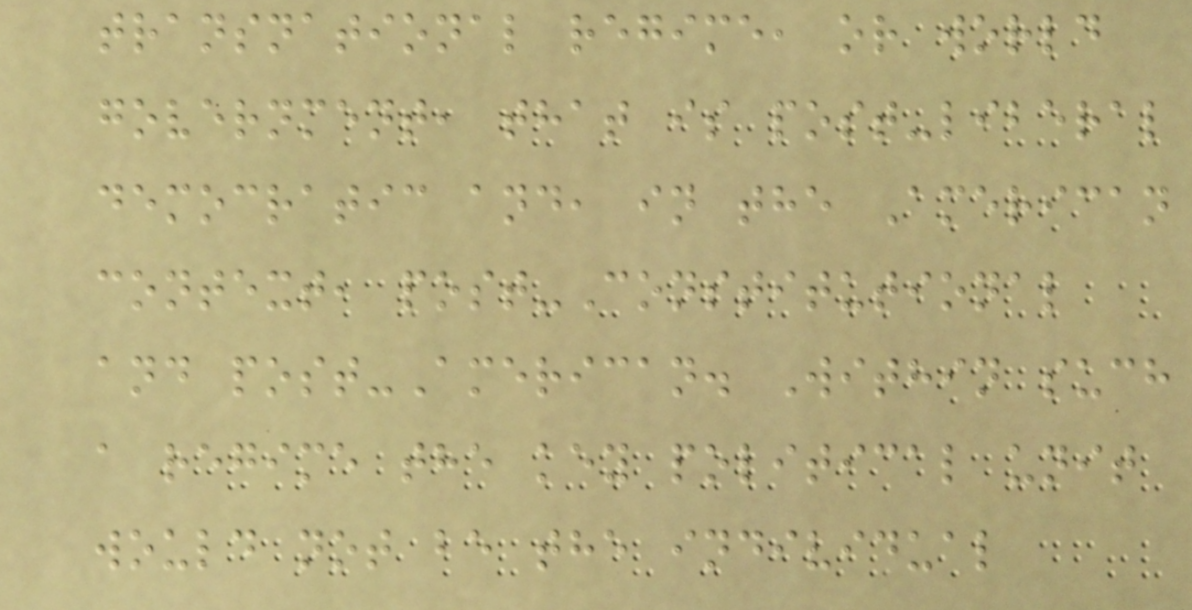transnational regime, or world
government, that is post-liberal
democratic and, in the American
context, post-Constitutional
and post-American. Within such
a regime the key political unit
would not be the individual
